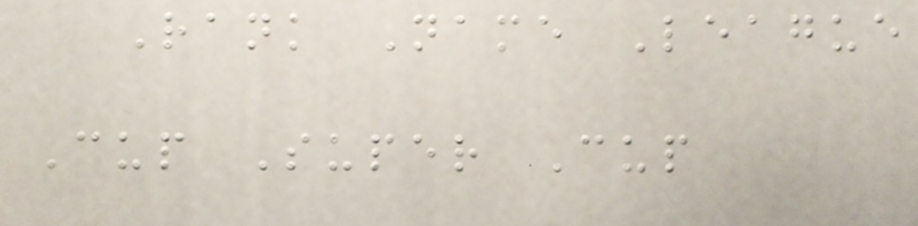Rank Name League
Cup Super Cup
